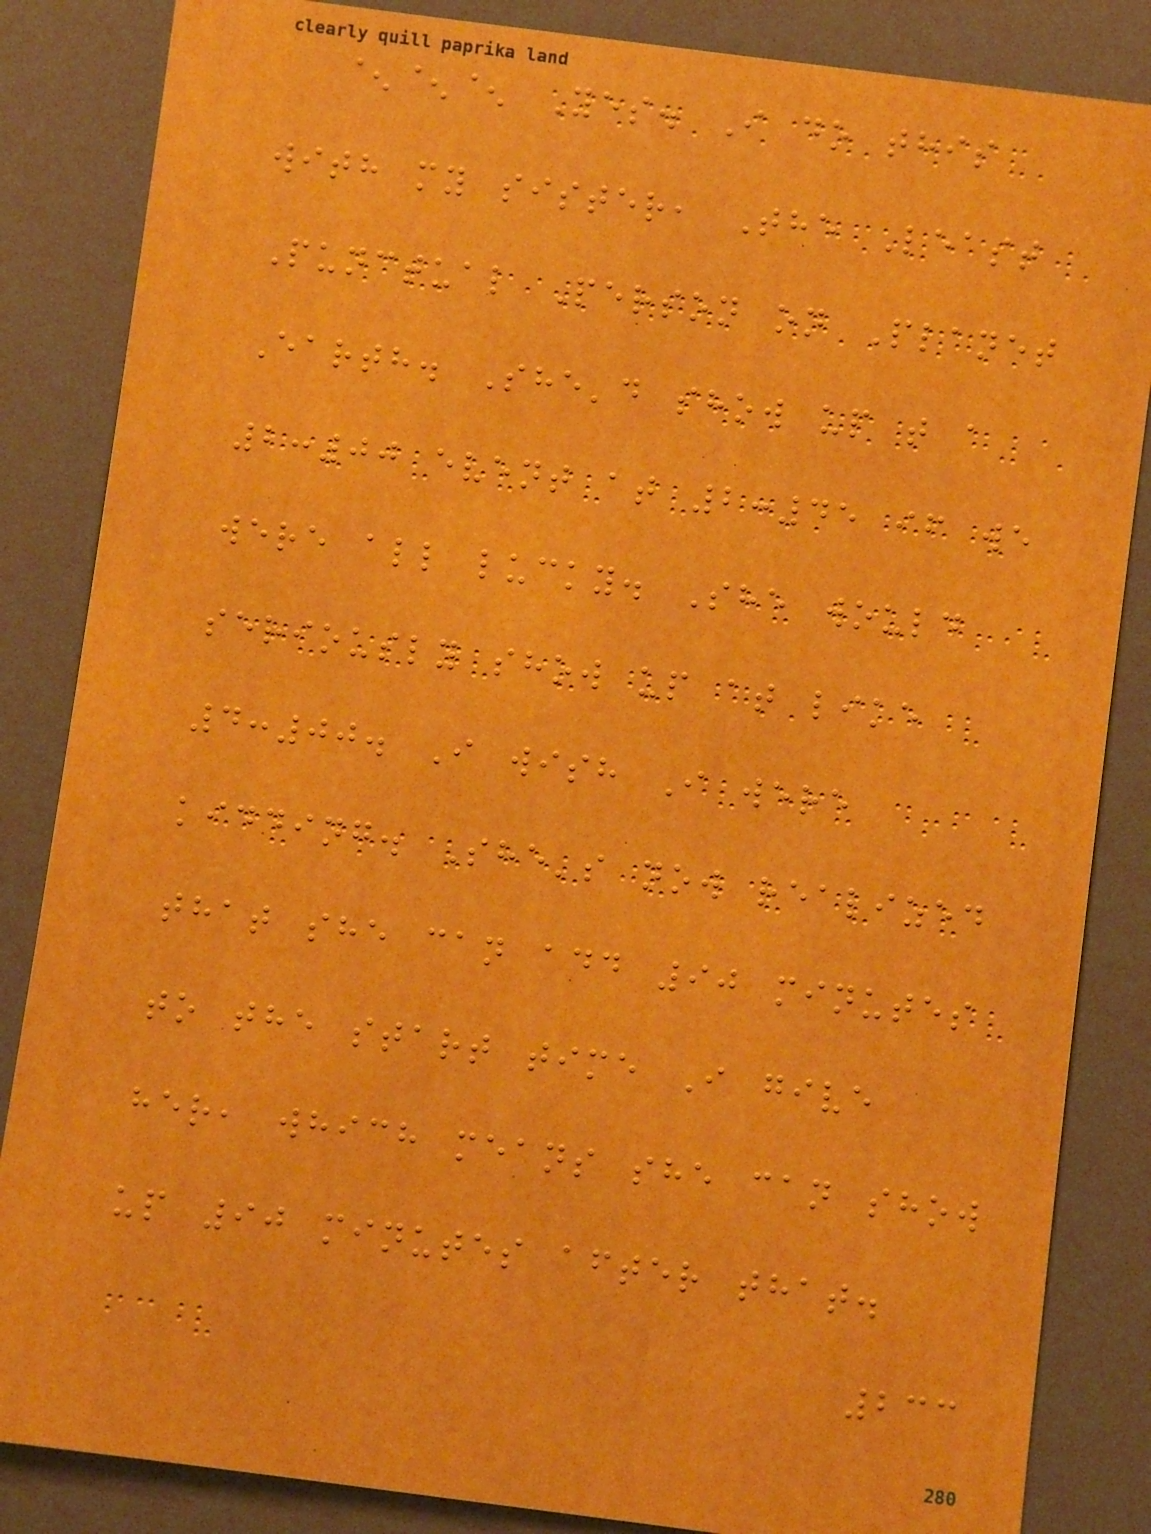^^^ Yes. I do this
with my sister, The Least
Punctual Person on Planet
Earth. She'd show up t a
2:00 event at 2:45 if we
were all lucky. She would
seriously show up at like
4:00. I wish I were
kidding. She's now realized
that she can add 90 minutes
to the start time I give
her, which means she can show
up 90 minutes after that.
233
